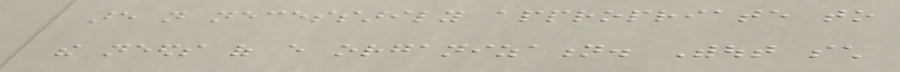are not necessarily appropriate to
the needs of every organization. Without such
